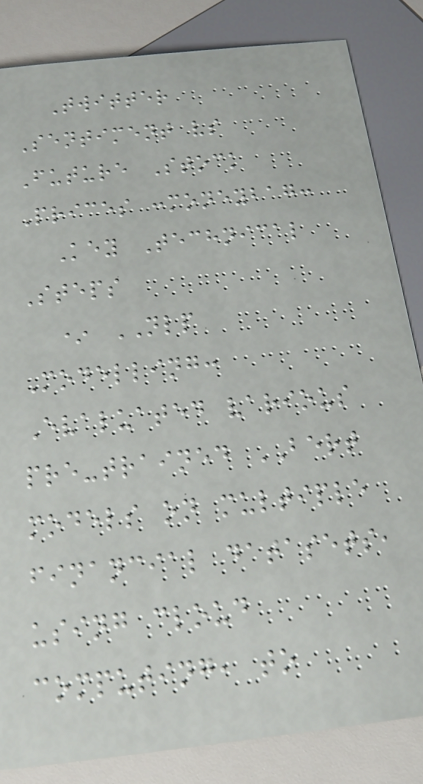Twitter
Sentiment vs
Future Stock
Prices :moneybag:
Key Technical
Steps
* NLP
Modelling:
Evaluated various
pre-trained BERT
models on multiple
financial datasets,
using cloud
computing, to
